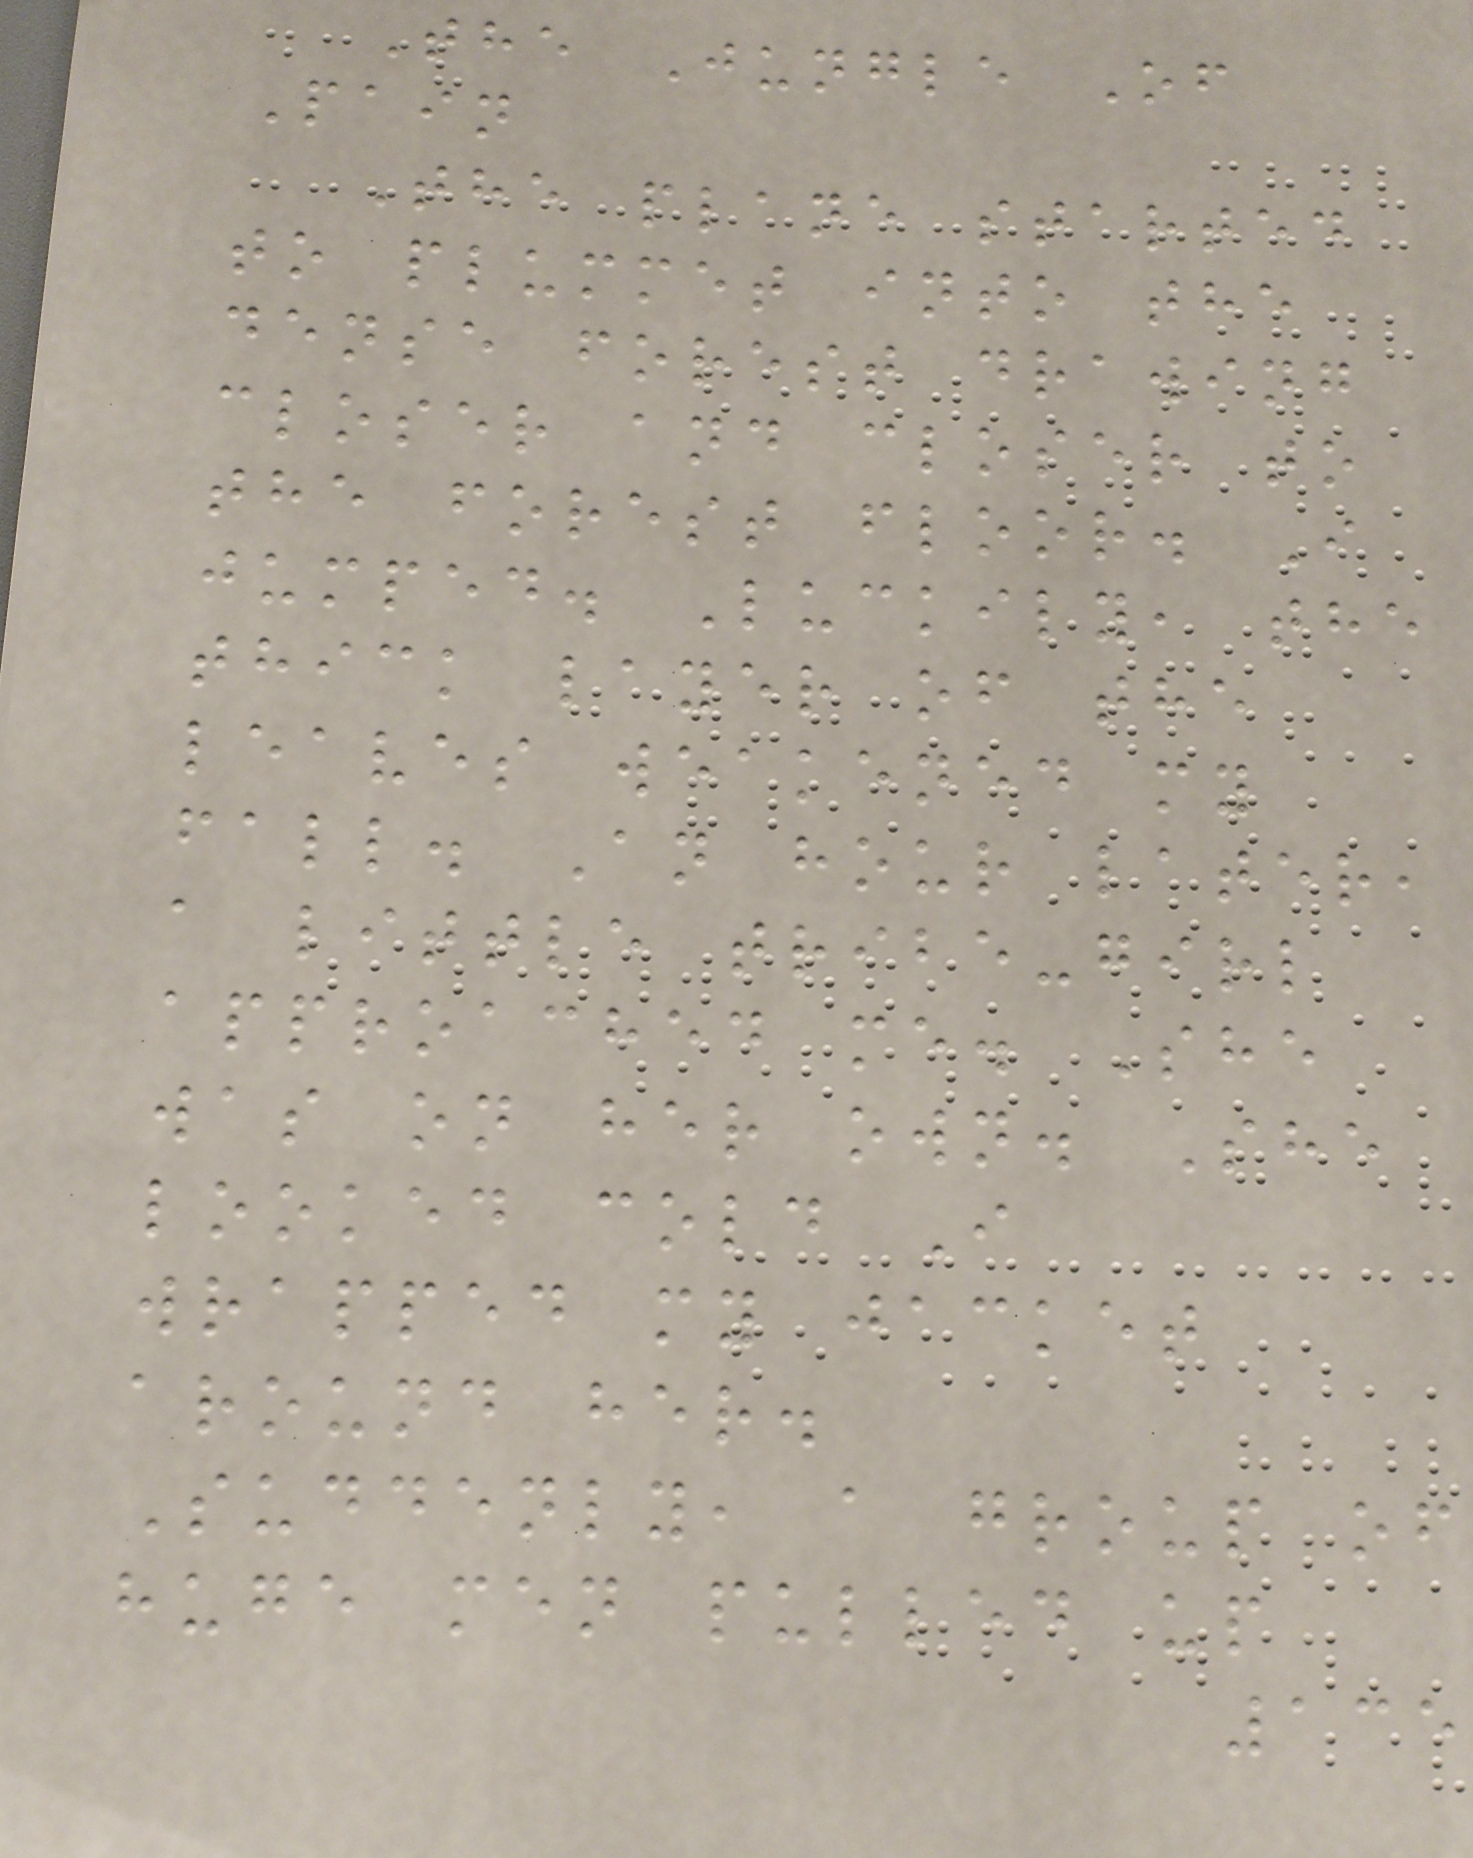The Jungle Of
Pain
The plane started
to plummet into the
dense forest drawing
closer and closer to
the forest floor. I
jumped. Luckily, the
thick layer of the
leaves weakened my
fall. An hour later,
a little tribe-girl
approached me. She
was on her own. She
looked cold I
wrapped my jacket
around her.
Suddenly, a group of
huge men pulled up
135
